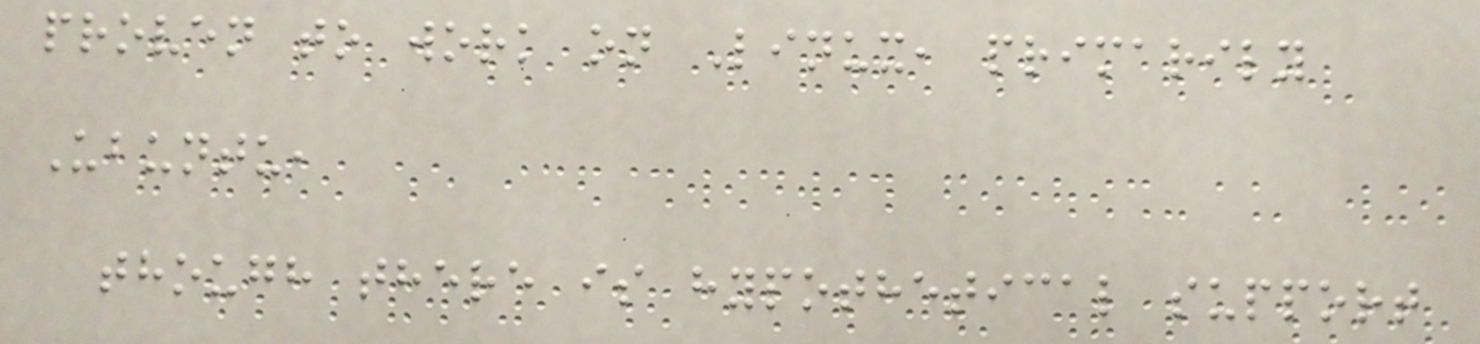proven to work on Linux, primarily
Ubuntu,
though there is hypothetical support
